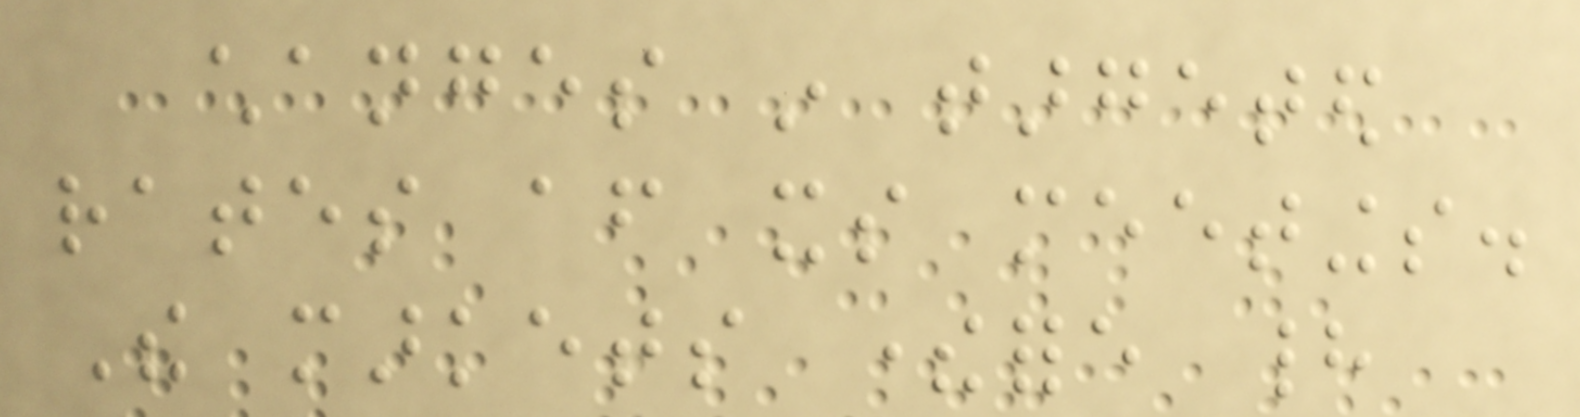changes in targeted
rates after its meetings.
The markets therefore had
